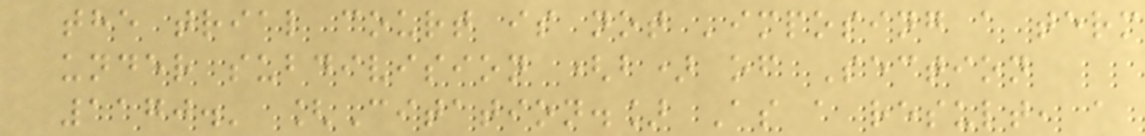the trial court is not 'imposing a term
under subdivision (b) of Section
1170.' [Citation.] As a result, a
